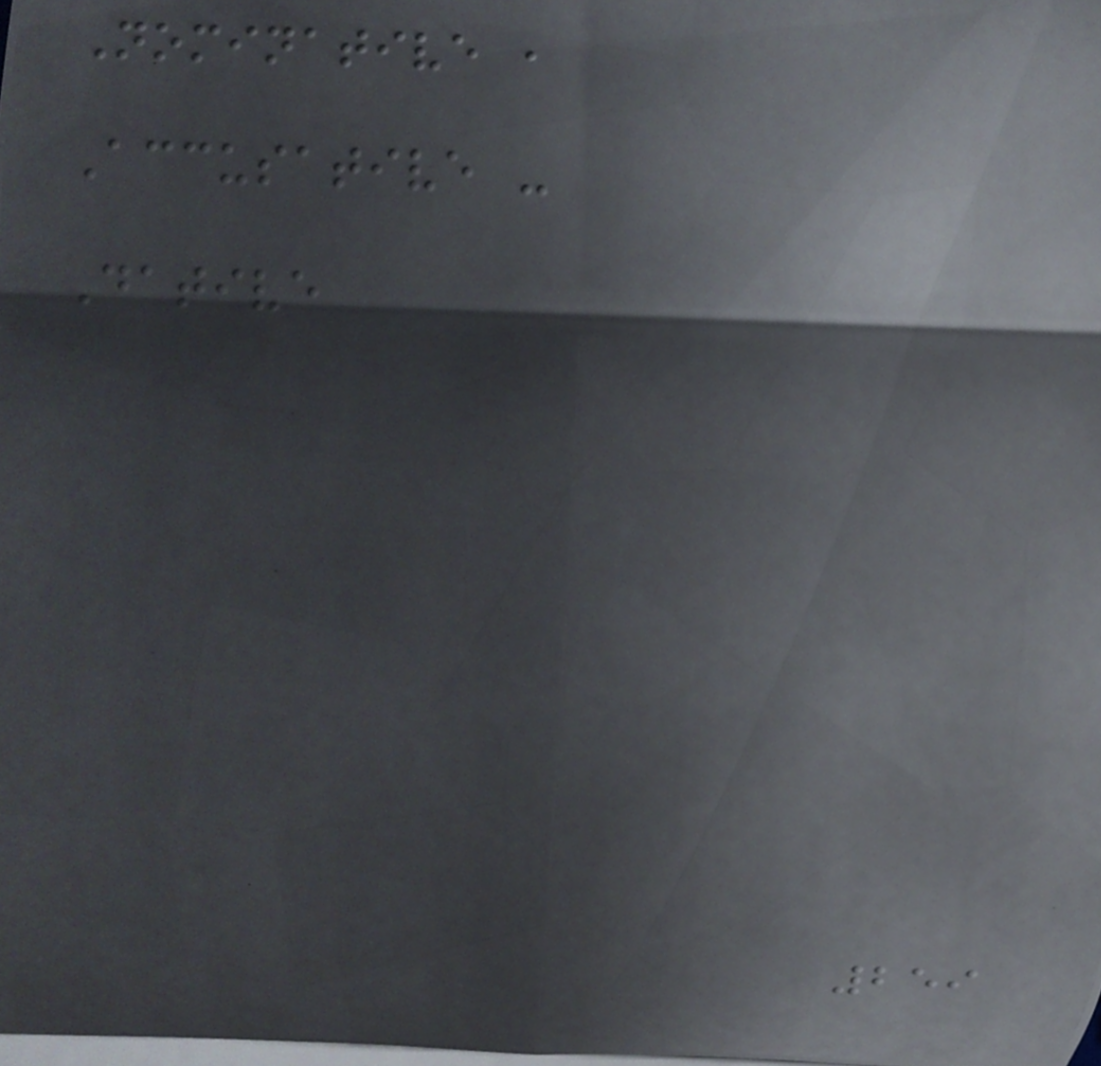Nominative ,
Accusative -
Dative
259
